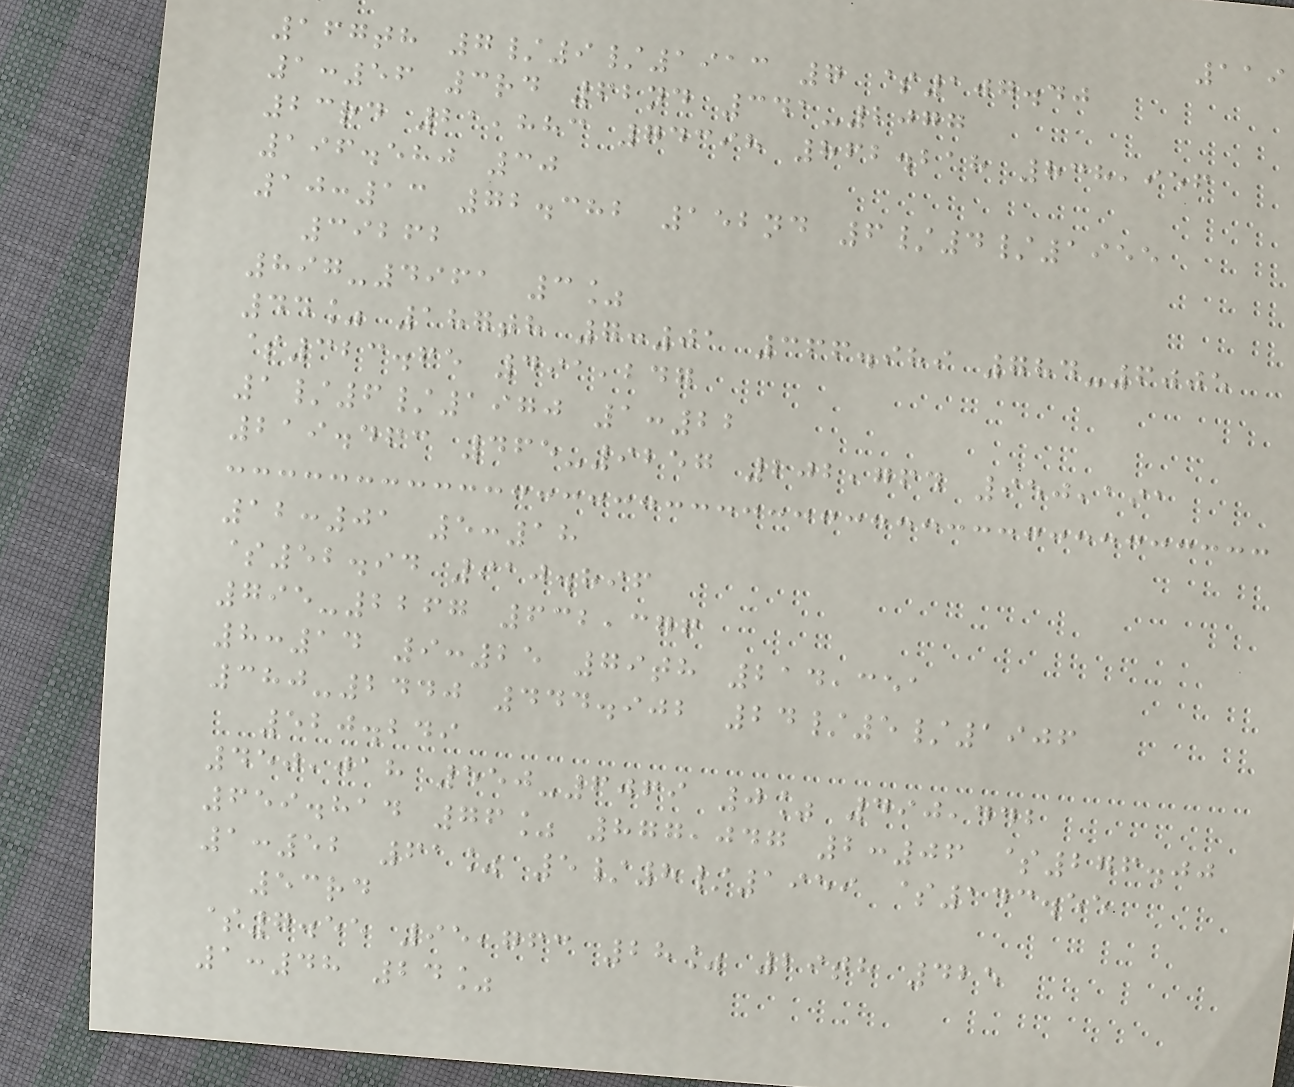119
167th 7/9/1913 7 $107.40
1:56 3rd 62nd 341-2077
23rd 21,883 74398 862.218 838,956
196.580 30
10:13 72.382 152nd 6/4/1955
39262
897-4961 3%
44% 187th 7:01 366.989 784-6005
$323.65 491,247
1/6/1970 1:22
219.463 465-9257 202,764 950,191
12:01 5:18
$52.94 910.896
795-2267 632,376
8:14 9:25 79th 214,351
380-2440 444.902 24/5/1906
520.249
450,018 550-6069 0% 490,442
659.814 76% 877,047 2:06 $276.00
1:52 61% 5/8/1959 $143.55
53rd
$7.55 95,763 28% 29th 425
1:48 24%
